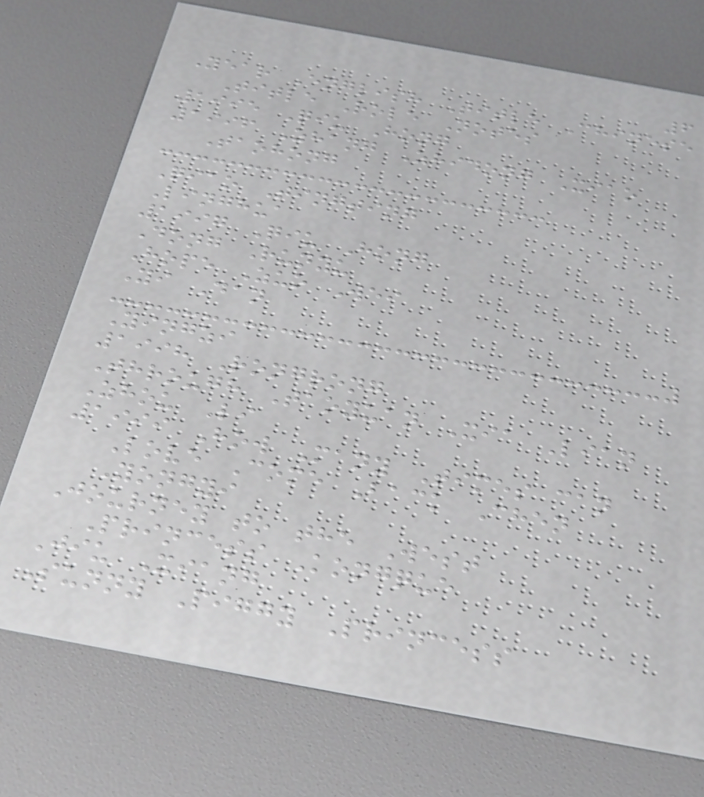6
Year English Title Chinese
Title Role Notes
1995 Qiu Hong
1996 Zhang Zhidong Xiao
Taohong
Qiao Tingting
Linghua
1997 Qiu Hong
Dong Runyu
Hope Zuo Wei
Yi Dan
Yingzi
1998 Rongrong
Through Taoyuan Xia Lian
Zhou Li
1999 How Many Times can
Love Come Back Chen
Yongyi
Journey to the West
Princess Kongque
Jiu Xiang
Sunny Piggy Princess
